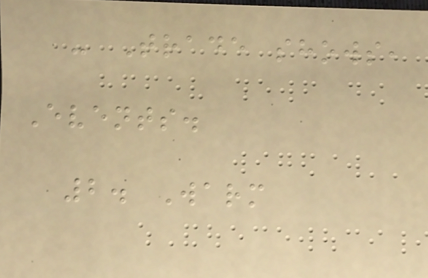- Trade shows,
Events.
2. Warm
